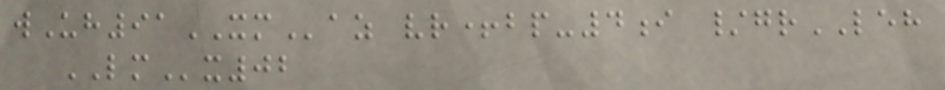wUh91XMaz vr+bp-4i /grLEH
LMx02
